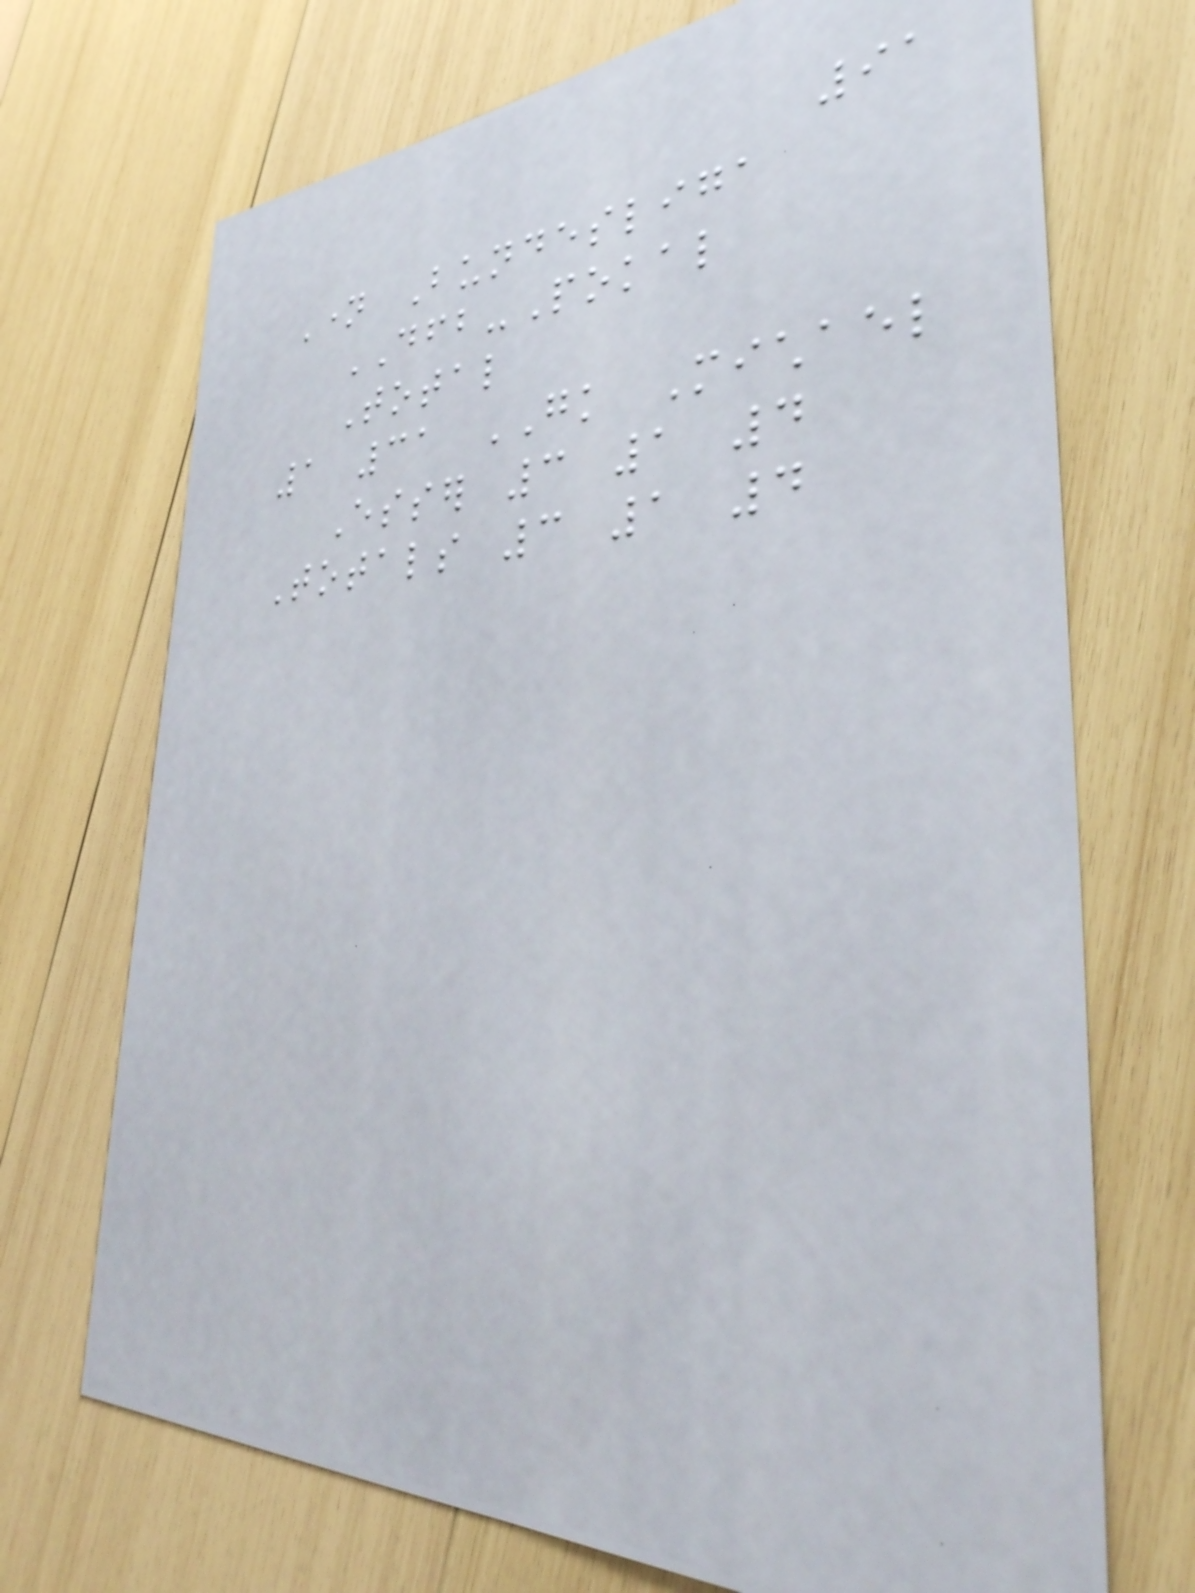91
Name Bundesliga
DFB-Pokal
Total
1 31 GK Michael
Esser 3 1 4
Totals 3 1 4
